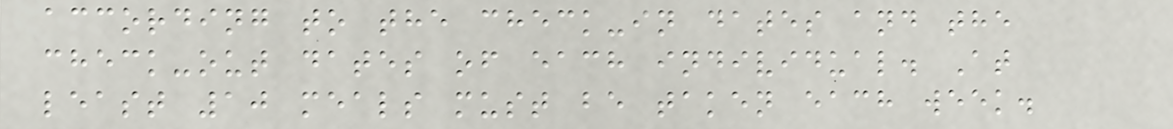according to the check-in dates and the
check-out dates of each individual. At
least 10 meals must be taken each week.
